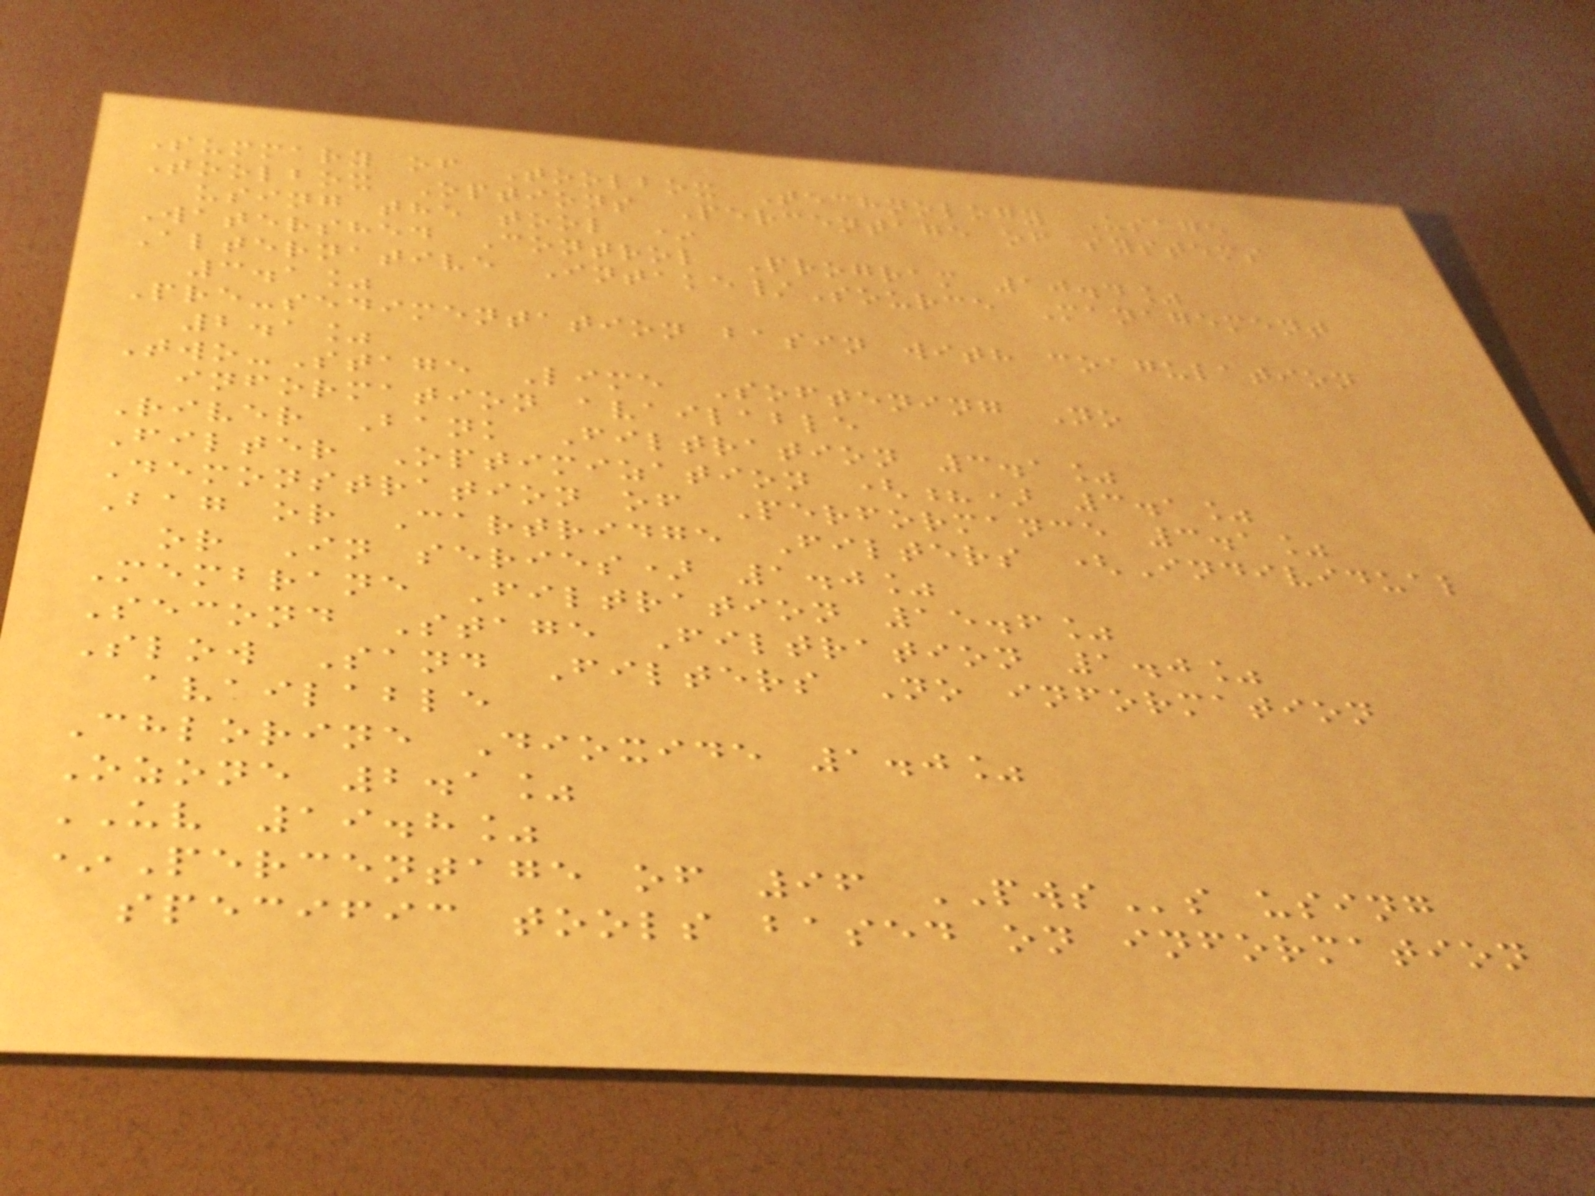Summary of Toolbox Technology Usage
Toolbox Options Percentage of systems
using the tool *
Watershed Control Program 10.4%
Alternative Intake/Source Management
3.1%
Pre-sedimentation basin with coagulation
2.1%
Two-Stage Lime Softening No
information available
River Bank Filtration 3.1%
Filter Optimization (?) 3.1%
Demonstration of Performance 3.1%
Bag or Cartridge Filters (Individual
or In series) 1.0%
Membrane Filtration 15.6%
Second Stage Filtration 1.0%
Slow Sand Filters No information
available
Chlorine Dioxide 1.0%
Ozone 2.1%
UV 19.8%
*Percentage of 96 PWSs using
specific tools based on information
